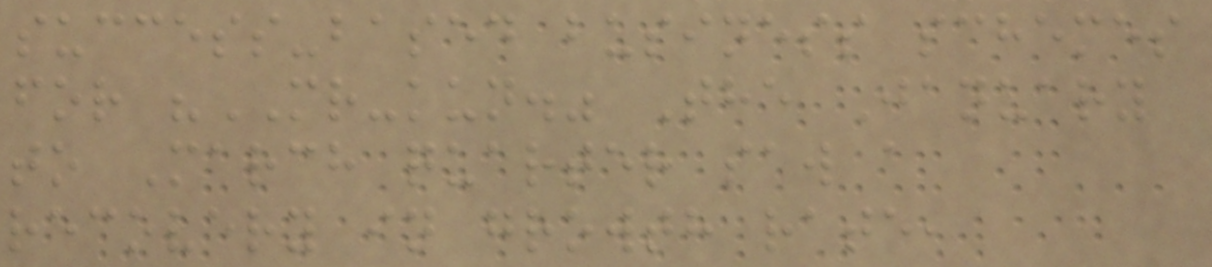success-based business schemes
for "MR-kun." The January
to March quarter saw a
recovery in growth rate,
